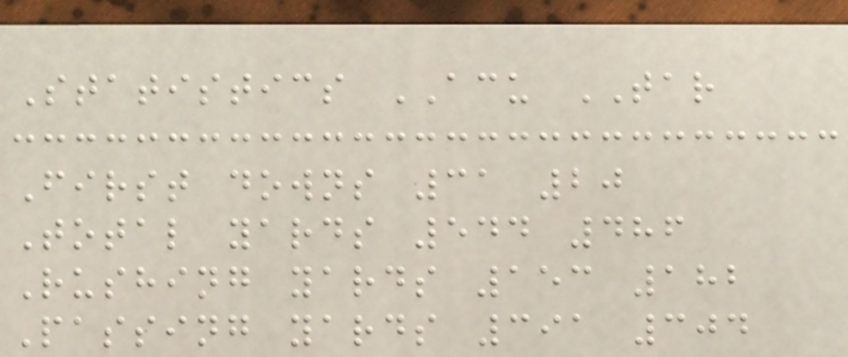Statistics ACU TAR
First downs 31 20
Total yards 544 486
Rushing yards 153 182
Passing yards 391 304
